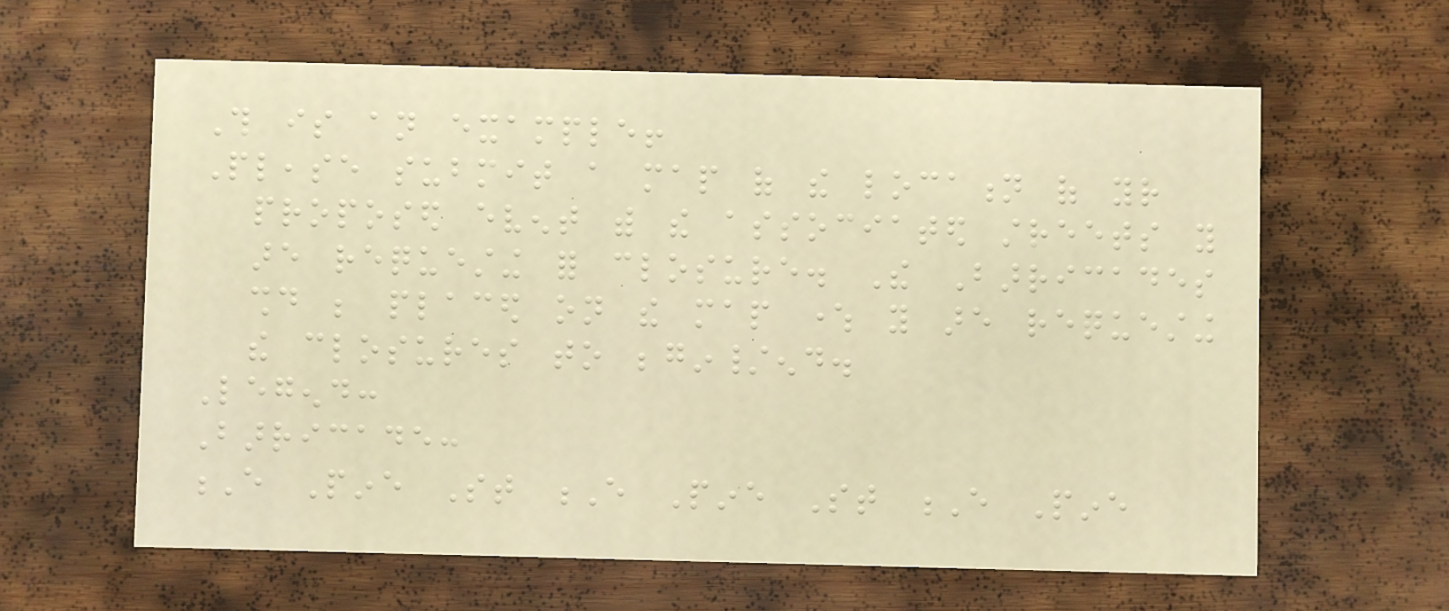This is an example!
Please submit a map of the location of your
proposed event with the associated streets you
are requesting for closure. The Barricades
should be placed on the map where you are requesting
the closures to begin/end.
Legend:
Barricade:
E Pine St E Pine St E Pine
